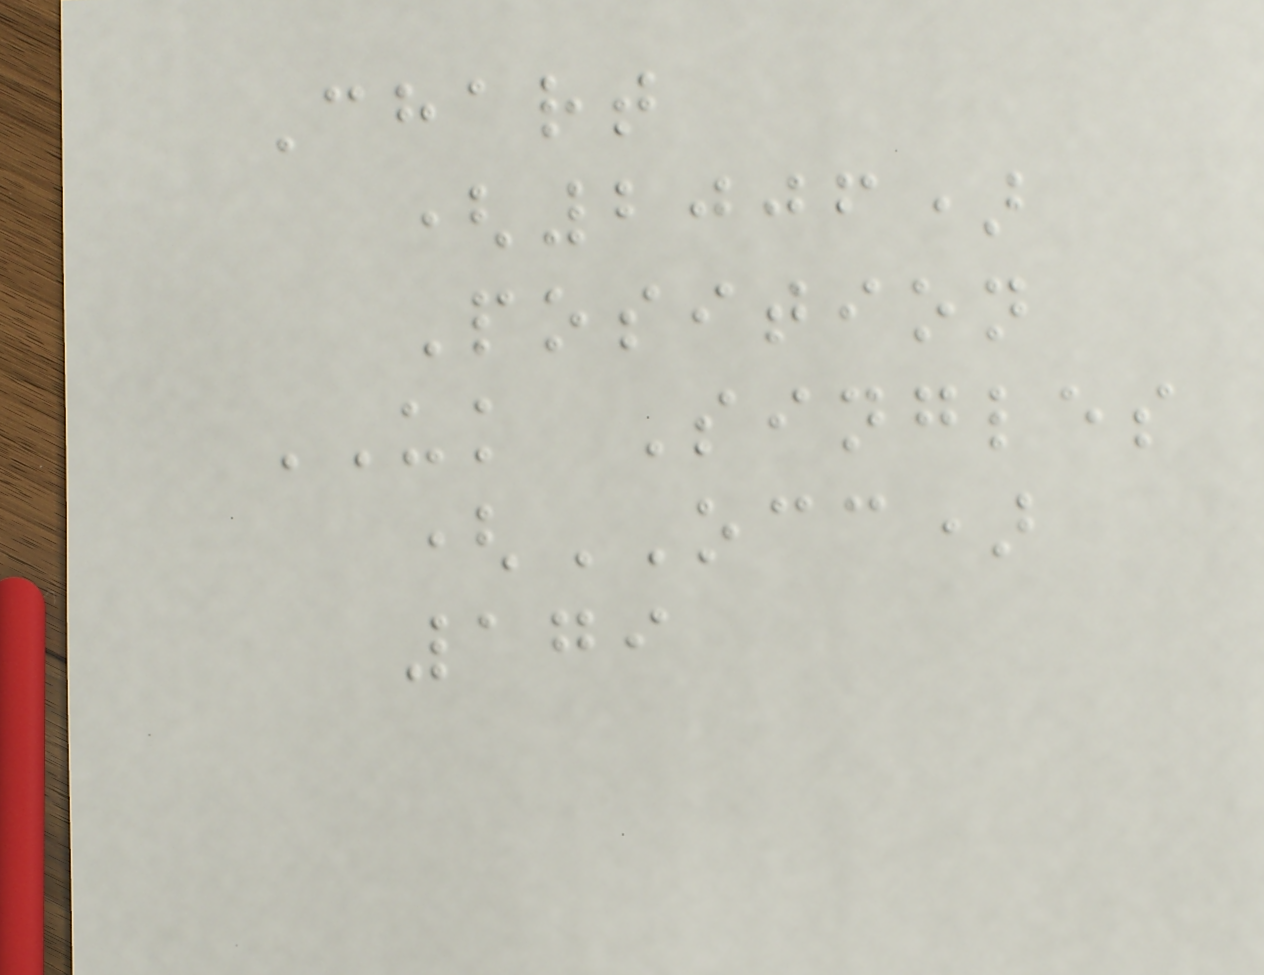Chart
(2006)
Position
UK Singles
(OCC)
179
